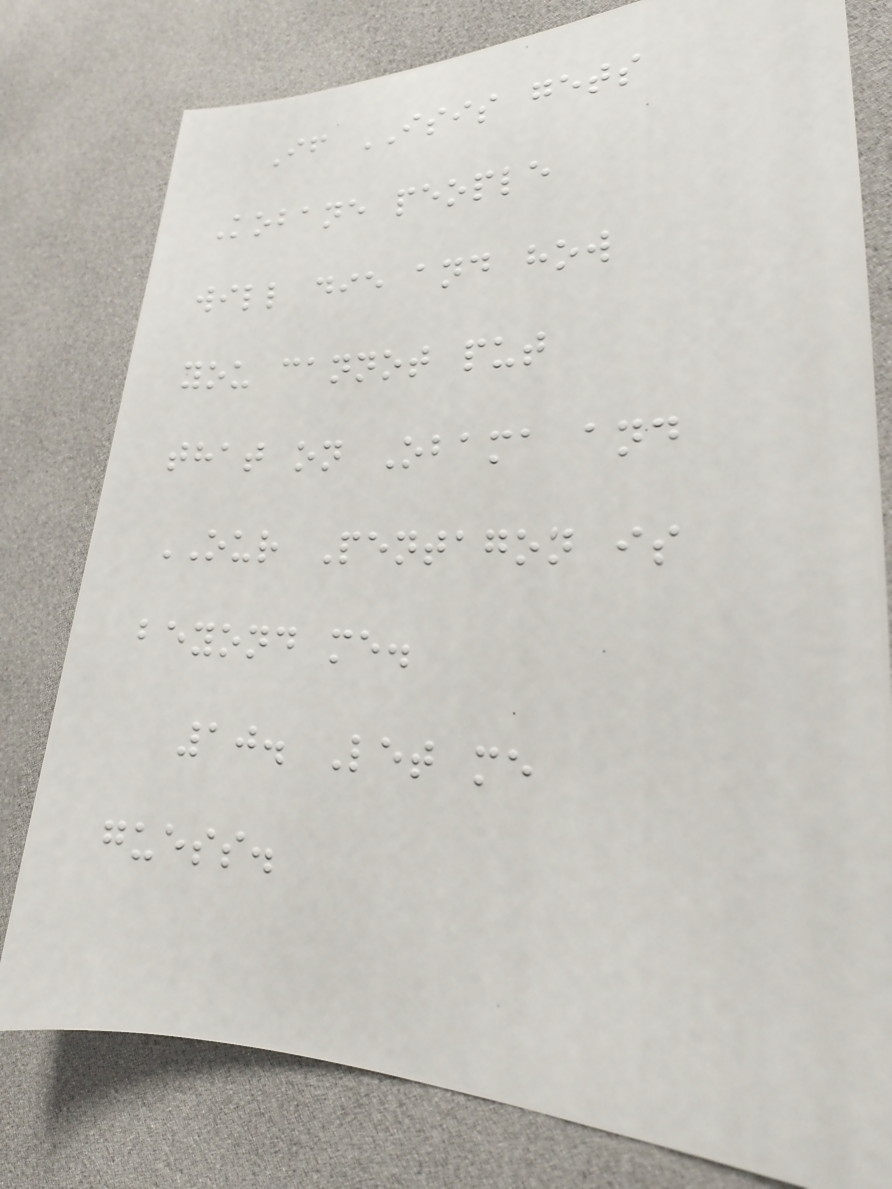If ISIS gets
Kobane people
will die and how
you cannot put
that on Obama and
OUR Pentagon is
beyond me.
10. Let me
guess.
